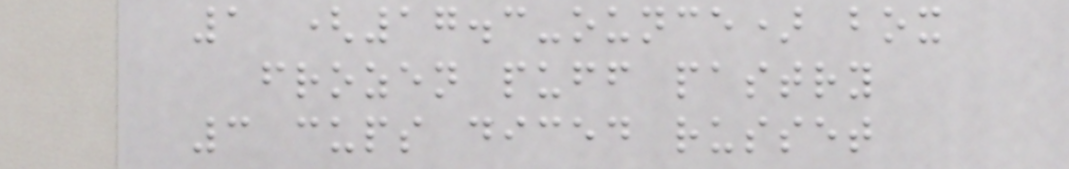1 (17.3-ounce) box
frozen puff pastry
3 cups diced russet
